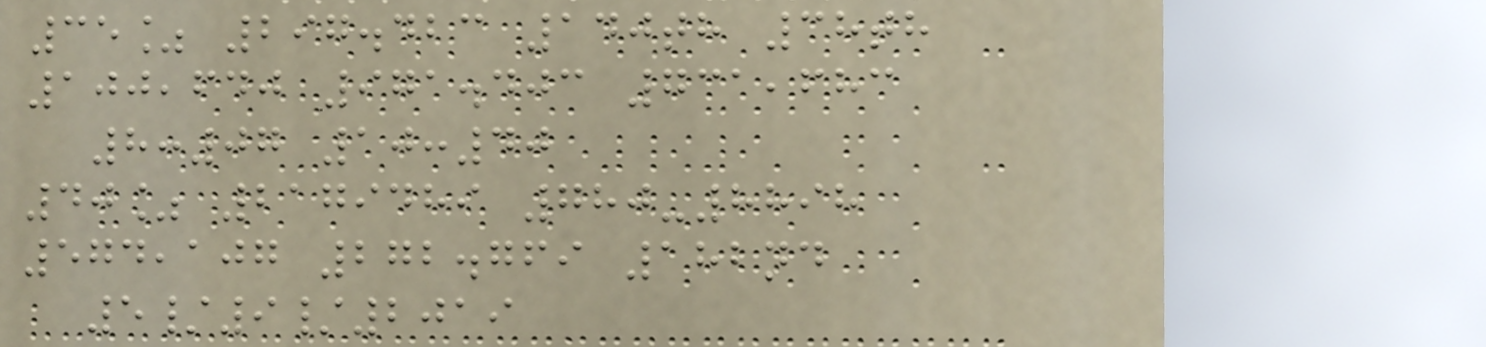35% 297.423 140th 38th
100,640 971.403 731,683
8:07 10:40
40% 2179489 780-8898
574,107 272.769 182nd
5/9/2019
